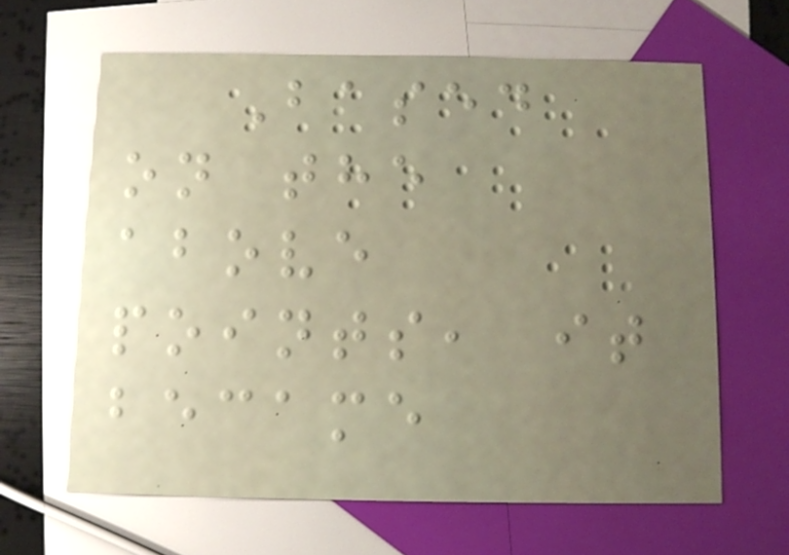Based
on the
above
points, it
became
